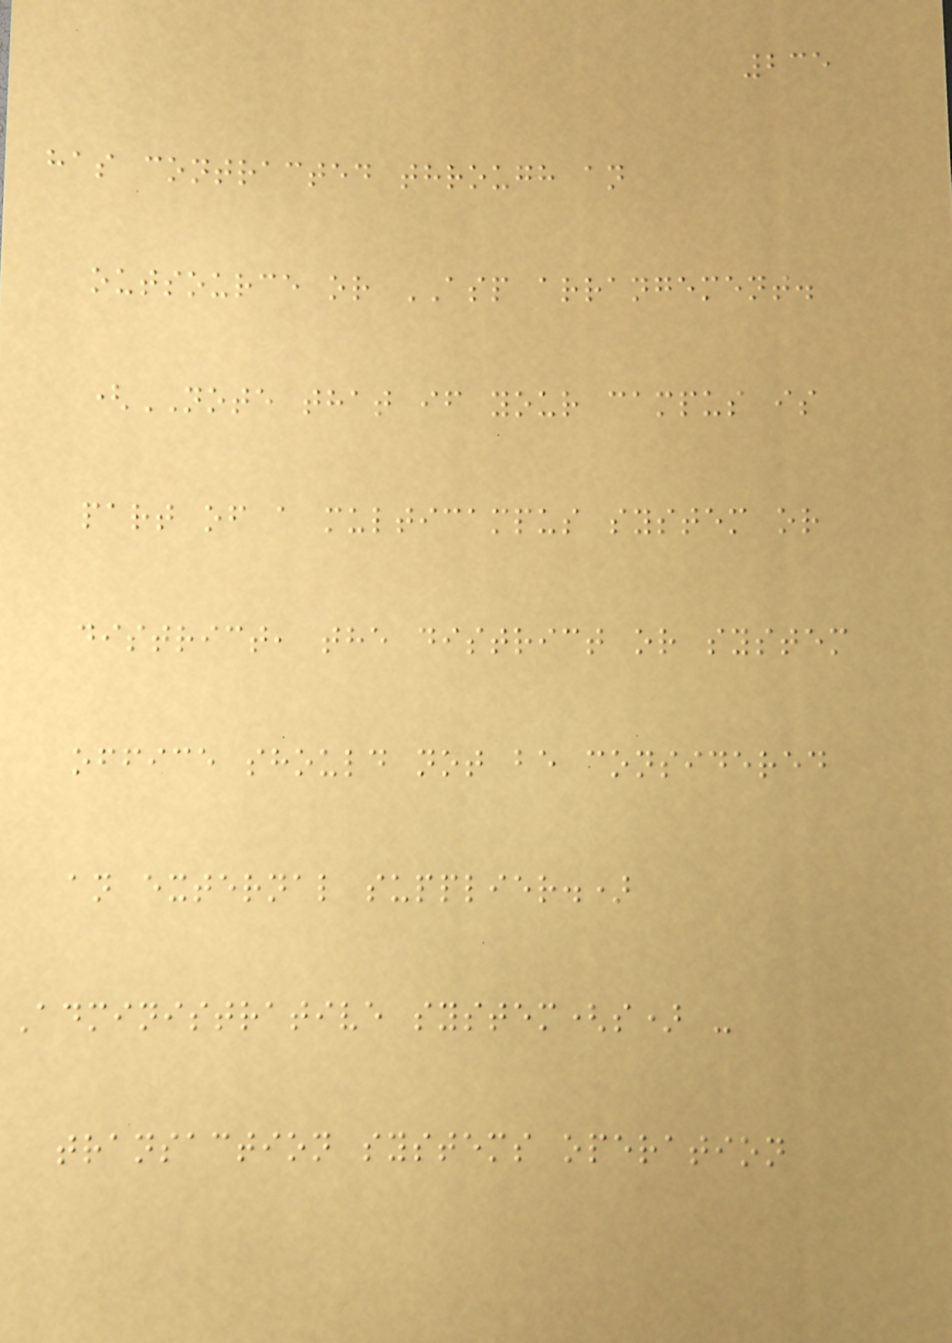235
has contracted through an
outsource or ASP arrangement.
(NOTE that if your campus is
part of a multicampus system or
district, the district or system
office should not be considered
an external supplier.)
Administrative system(s) -
transaction systems operation
